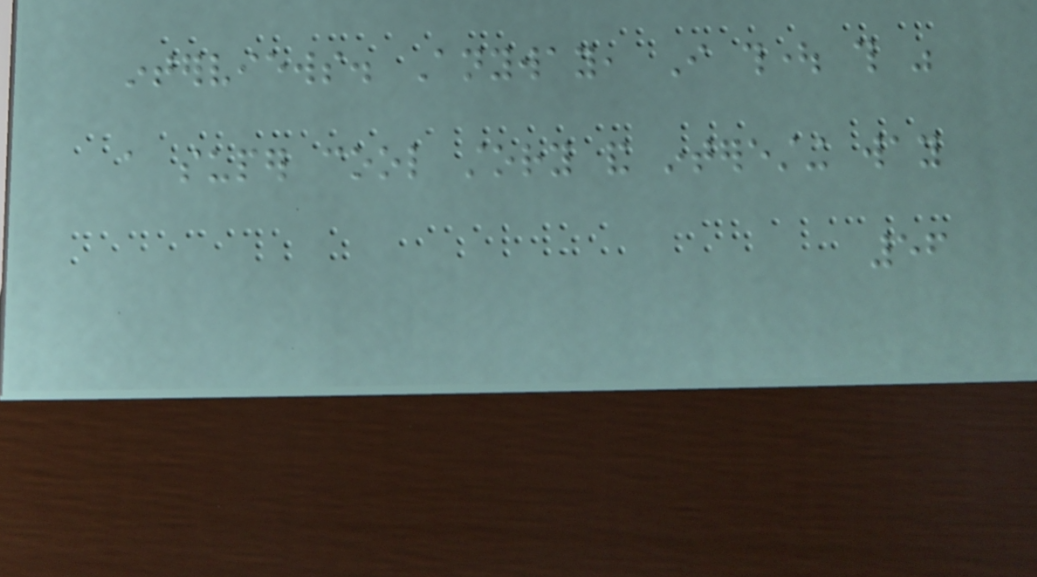interviews. Anyway, I thought this was
a super cool story and interesting way
56
